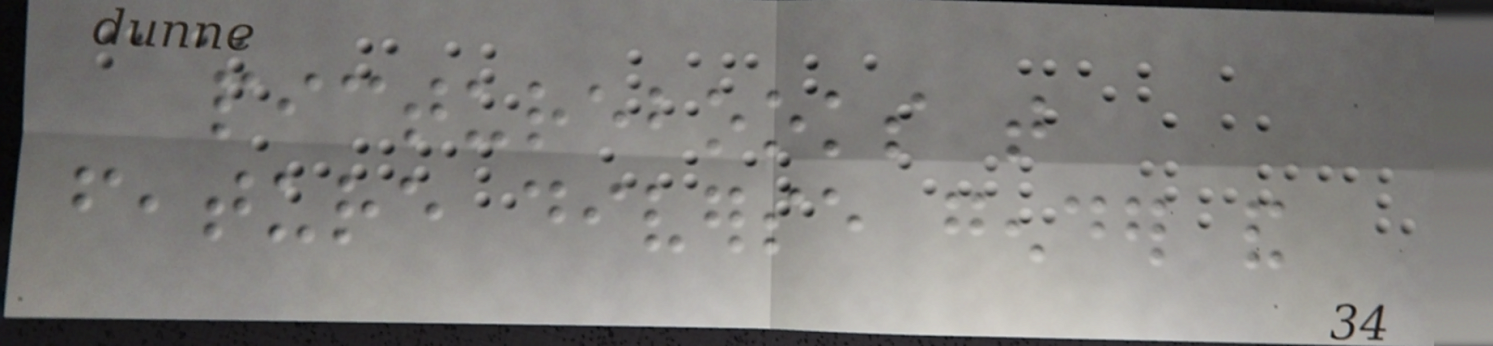picturebooks that
feature diverse gender and
